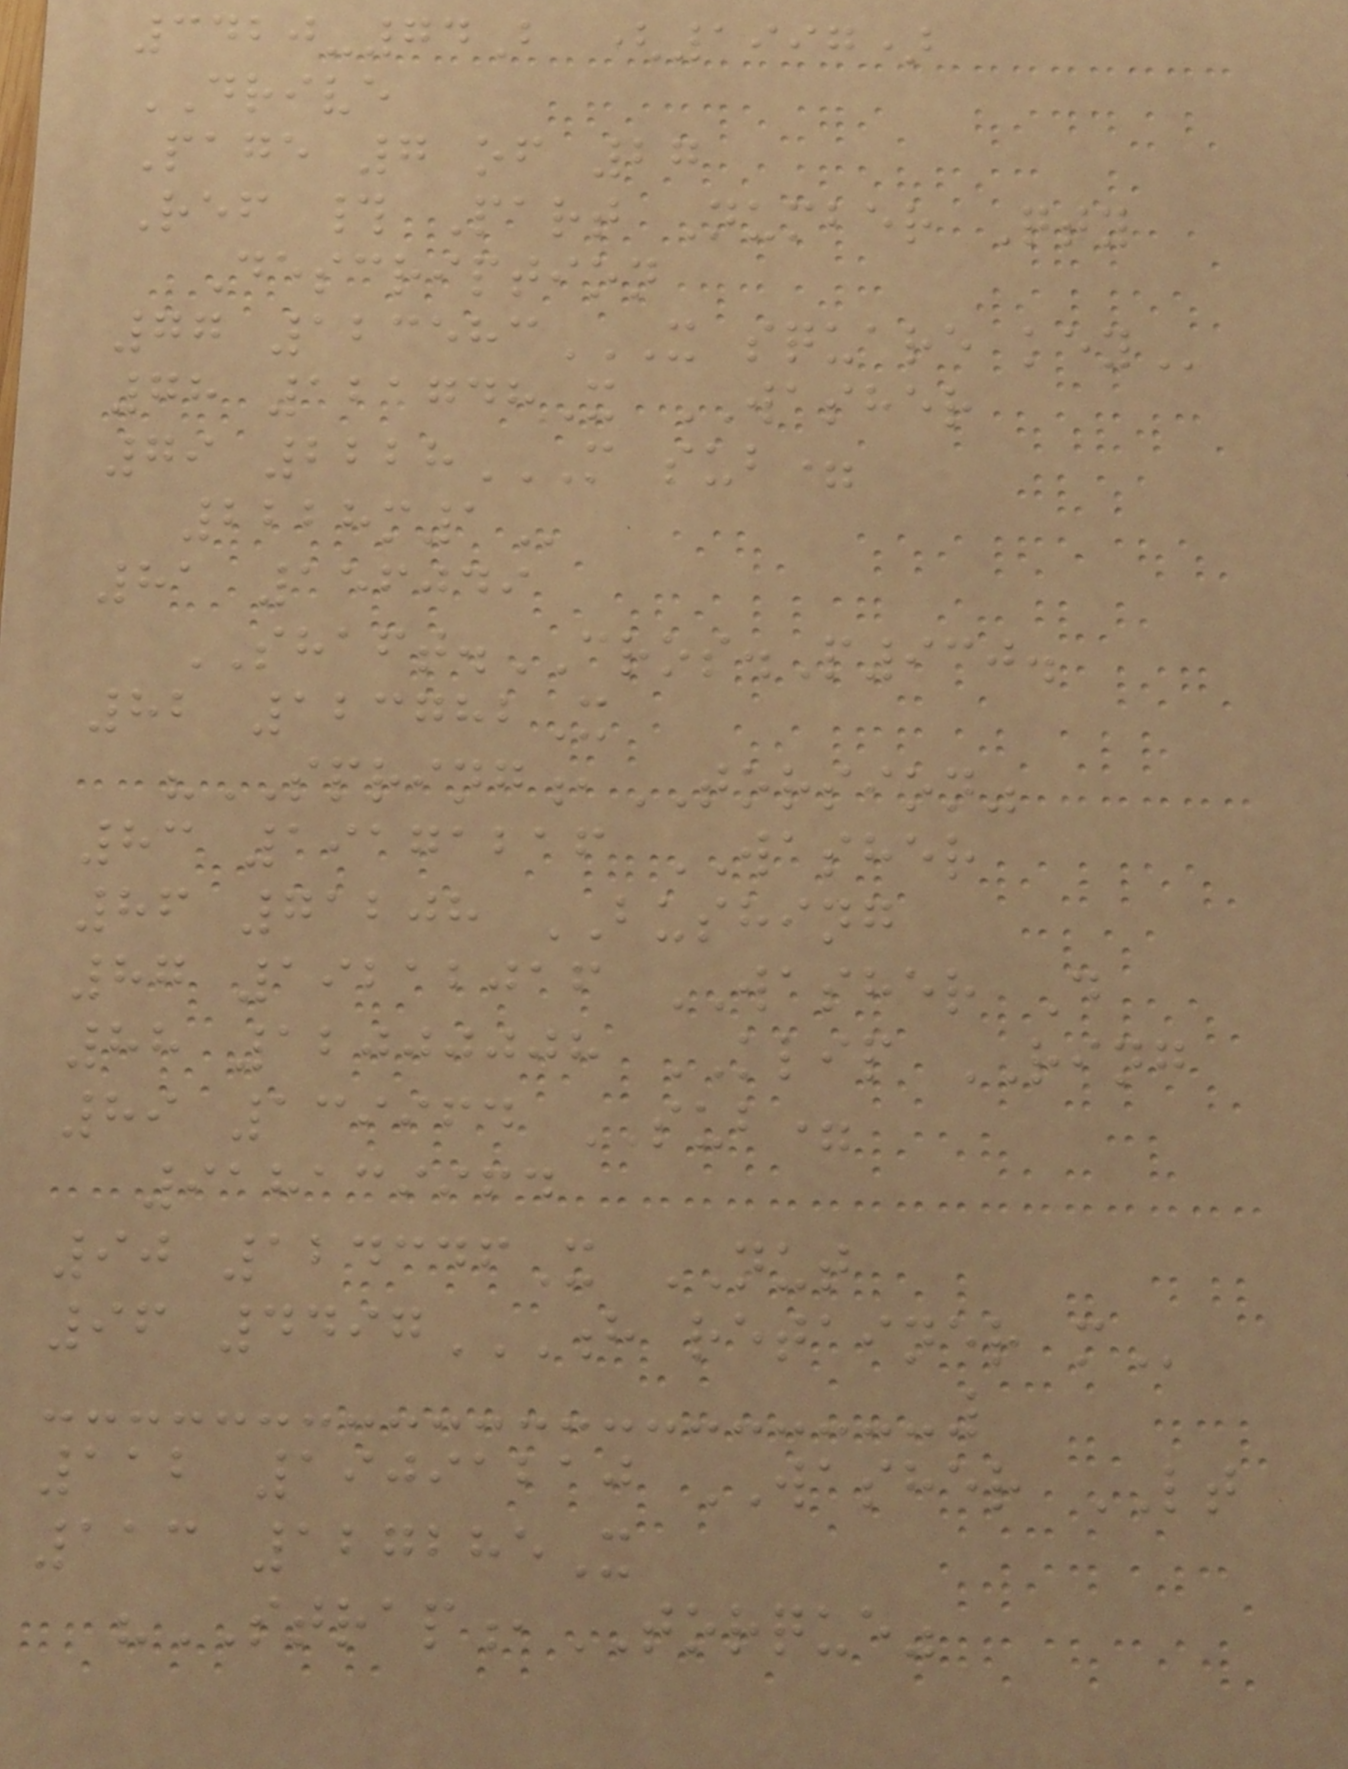3420-74B (1997)
DRIVE
Page 7 of 27
Ref # Part Number Qty
Description
77 123583X SQUARE KEY
78 121748X WASHER
79 2228M SUB=
2228M1
81 156049
SHAFT.CROS.P930.
82 123782X
"SPRING,TORSION"
83 19171216 WASHER
86 71208 BUSHING
87 19212016 WASHER D
88 12000008 KLIP RING
89 139964 SUB=
918139964
90 124346X NUT
96 4497H RETAINER M
112 19091210 WASHER LT
113 127285X
"STRAP,TORQUE"
